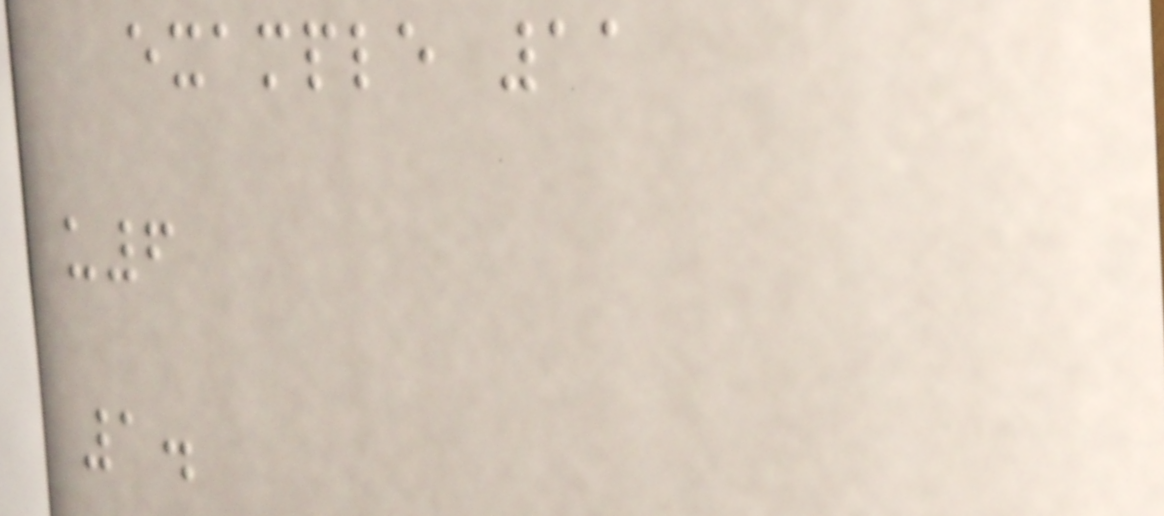example 11
u6
1.
